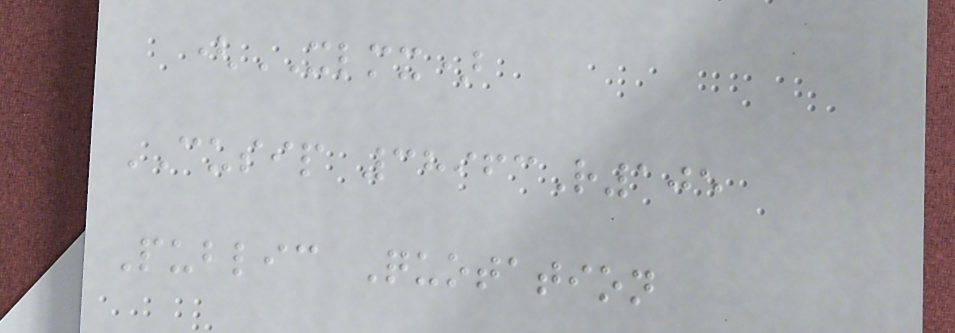(XLMX)
CUSIP 38963R105
Public Quotation
